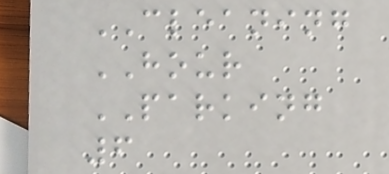CLEANING
HOUR
PARKING
6
